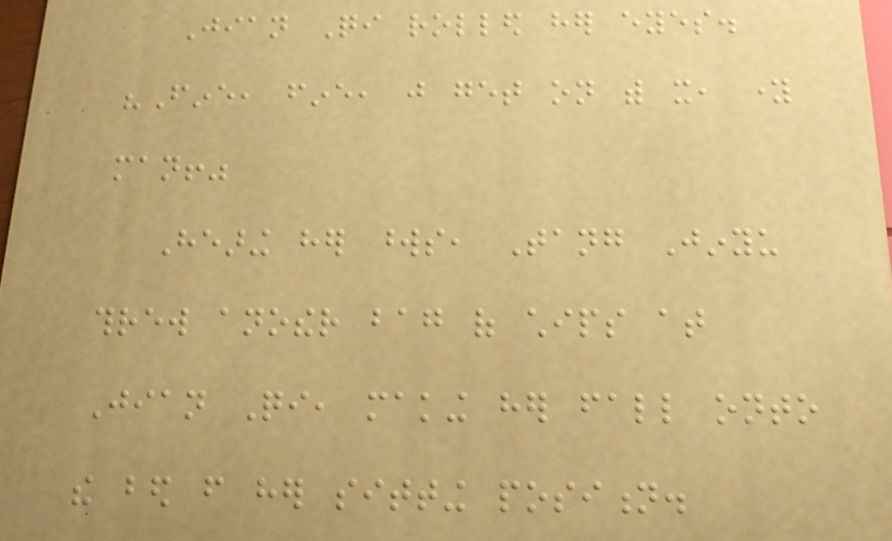Jian Qi rolled her eyes.
"Fine, fine, just get on with it, young
man!"
Hearing her words, Tang Jinyu
threw another bag of chips at
Jian Qi, making her fall onto
the bed from her sitting position.
